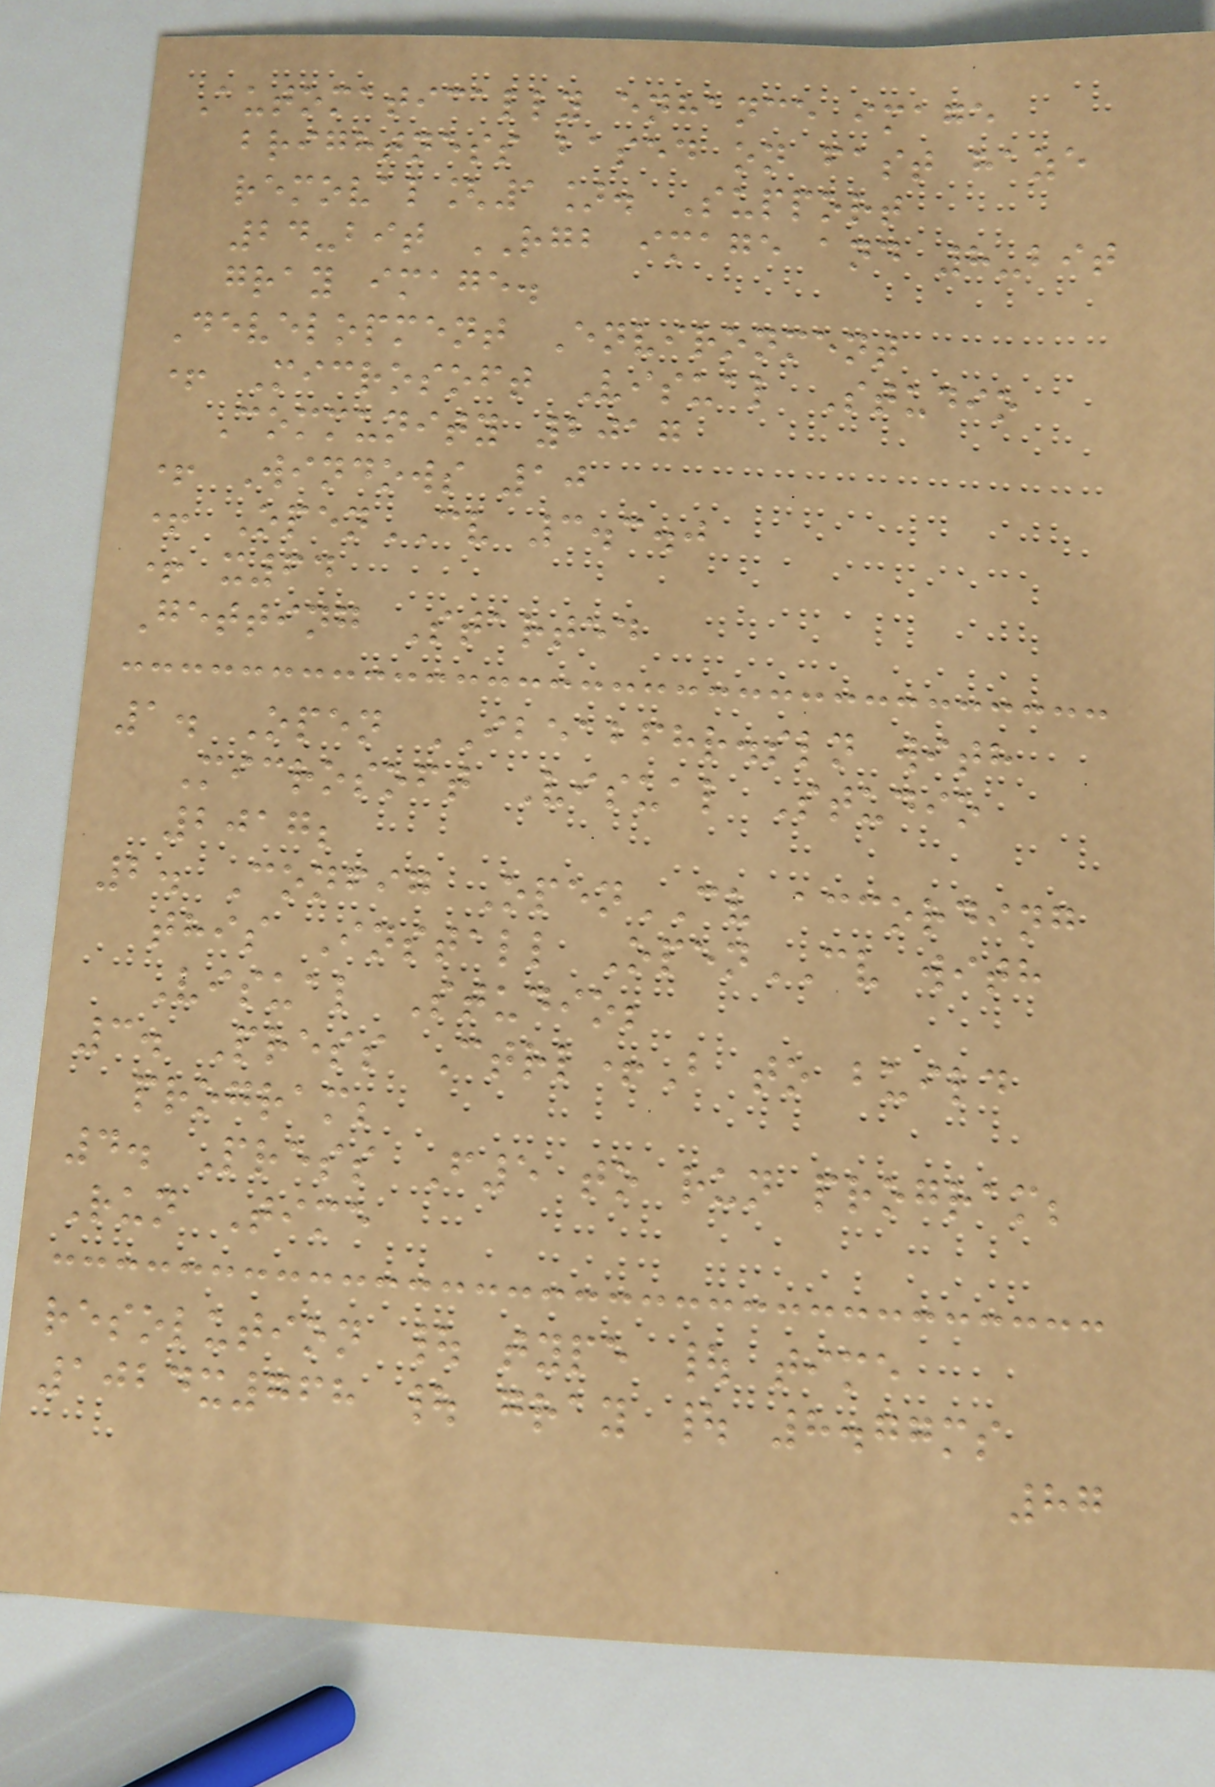Automatically enhance image
brightness based on fast haze
removal[1]. Support
24-bit RGB image and 8-bit
gray image.
Development Environment
+ Microsoft Visual Studio
Community 2017
+ Windows 10
+ OpenCV 3.3.0
+ x64
Getting Started
1. Open IBEABFHR.sln with
Microsoft Visual Studio
2017;
2. Config OpenCV according
this Install OpenCV with
Visual Studio;
3. Press Ctrl+B to build
program;
4. Press F5 to run program;
Run Time
resolution | type | time
1024x768 | gray | 8.77ms
87
